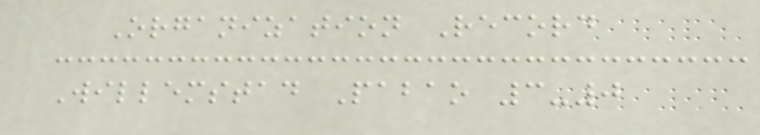Organization Record
Willemstad Pabao 3-0
